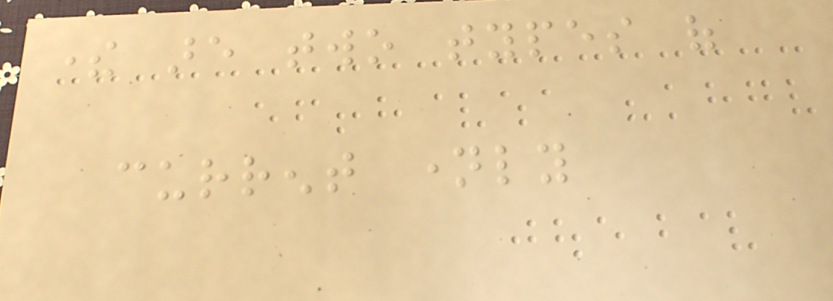there are two types of
current namely
